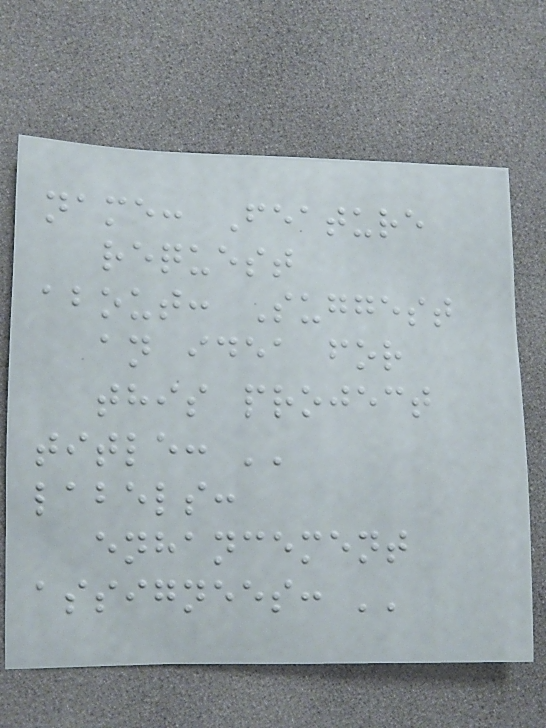name: Feature
request
about: Suggest
an idea for
this project
title: ''
labels:
enhancement
assignees: ''
